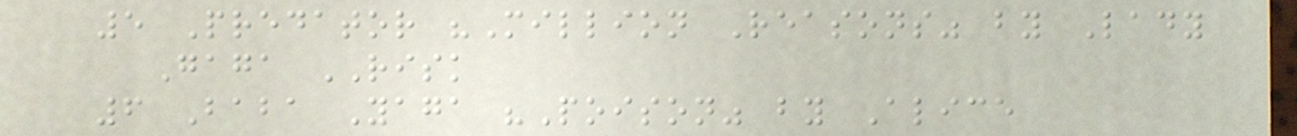5 Predator "Million Reasons" by Lady
Gaga RISK
6 Baba Yaga "Poison" by Alice
